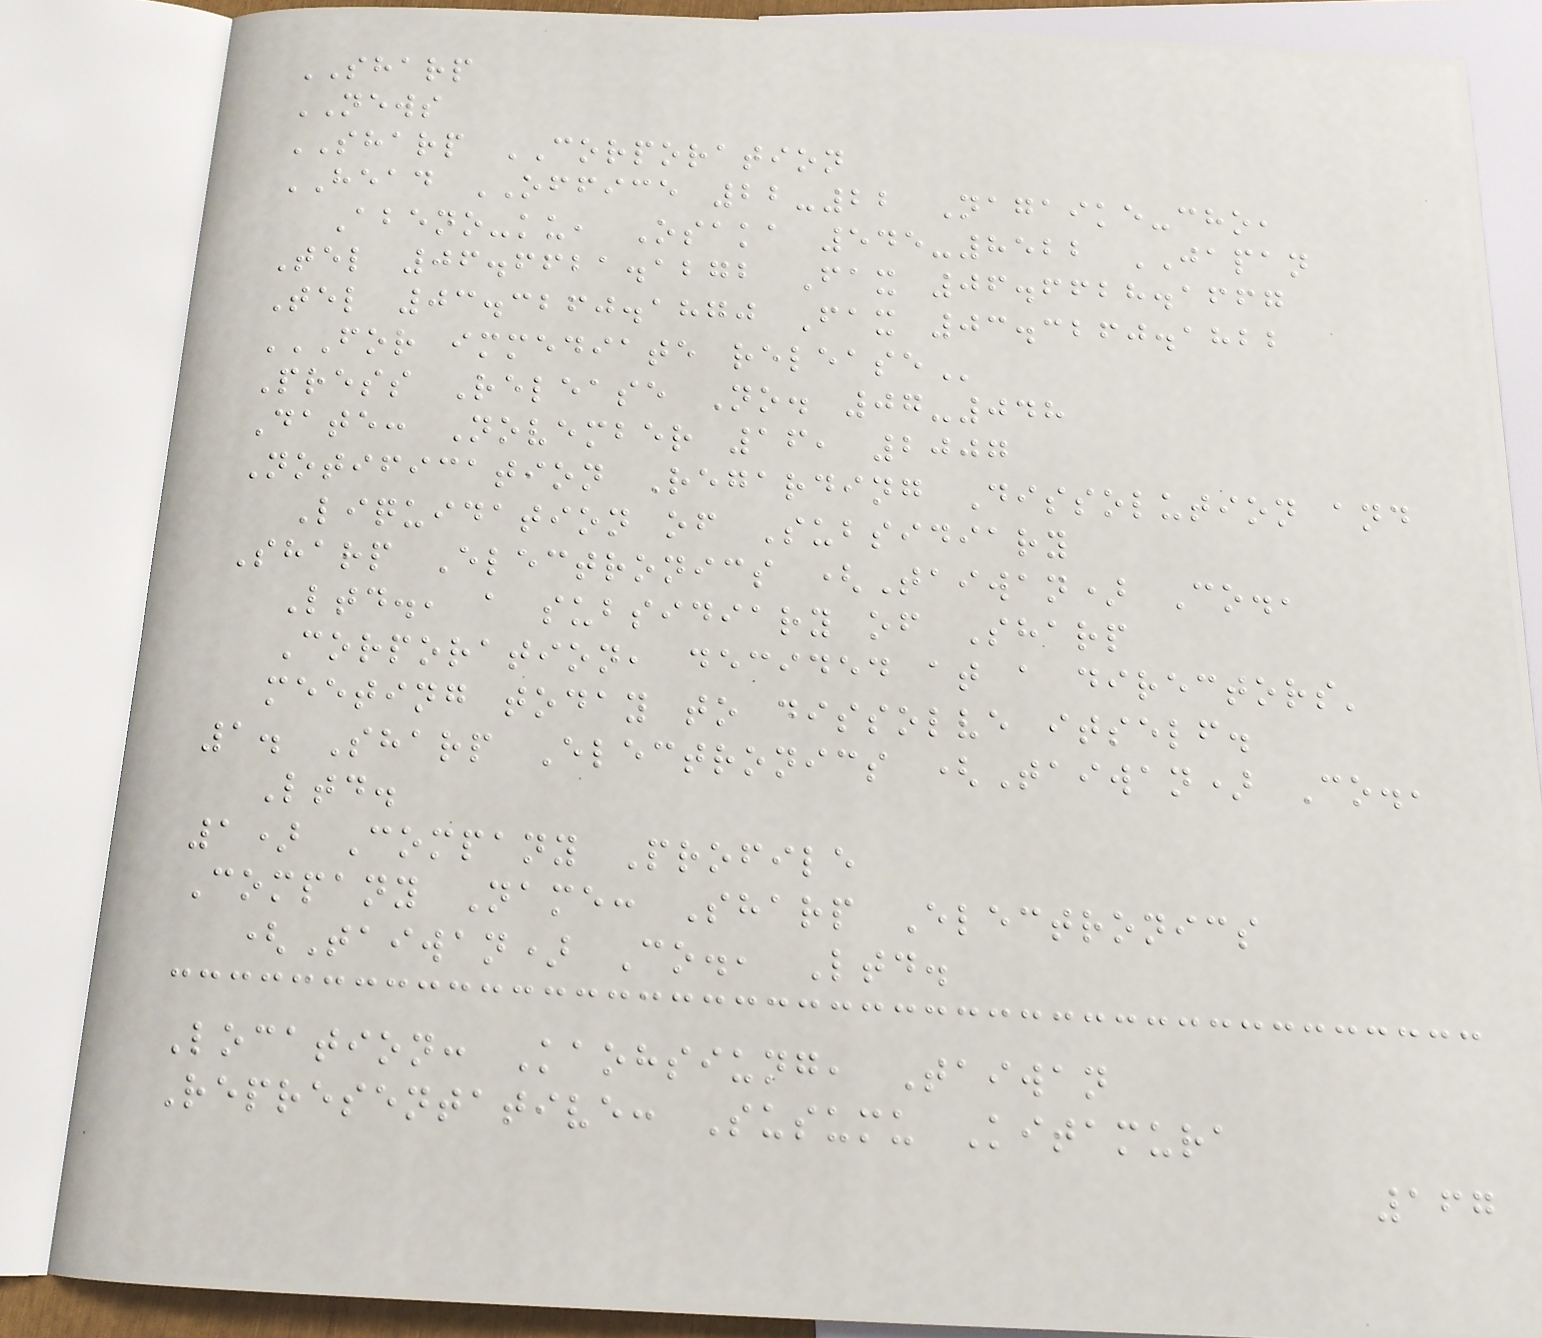SHARP
NEWS
SHARP CORPORATION
HEAD OFFICE 22-22 Nagaike-cho,
Abeno-ku, Osaka 545-8522 JAPAN
Tel 06.6621.1272 Fax 06.6628.1667
Tel 03.3260.1870 Fax 03.3260.1822
FOR IMMEDIATE RELEASE
Press Release No. 07-048
Date: November 16, 2007
Notification Regarding Dissolution and
Liquidation of Subsidiary
Sharp Electronics (Taiwan) Co.,
Ltd., a subsidiary of Sharp
Corporation, decided at a directors'
meeting today to dissolve itself.
1. Sharp Electronics (Taiwan) Co.,
Ltd.
1) Company Profile
Company Name: Sharp Electronics
(Taiwan) Co., Ltd.
Location: Kaohsiung, Taiwan
Representative: Susumu Kitamura
167
